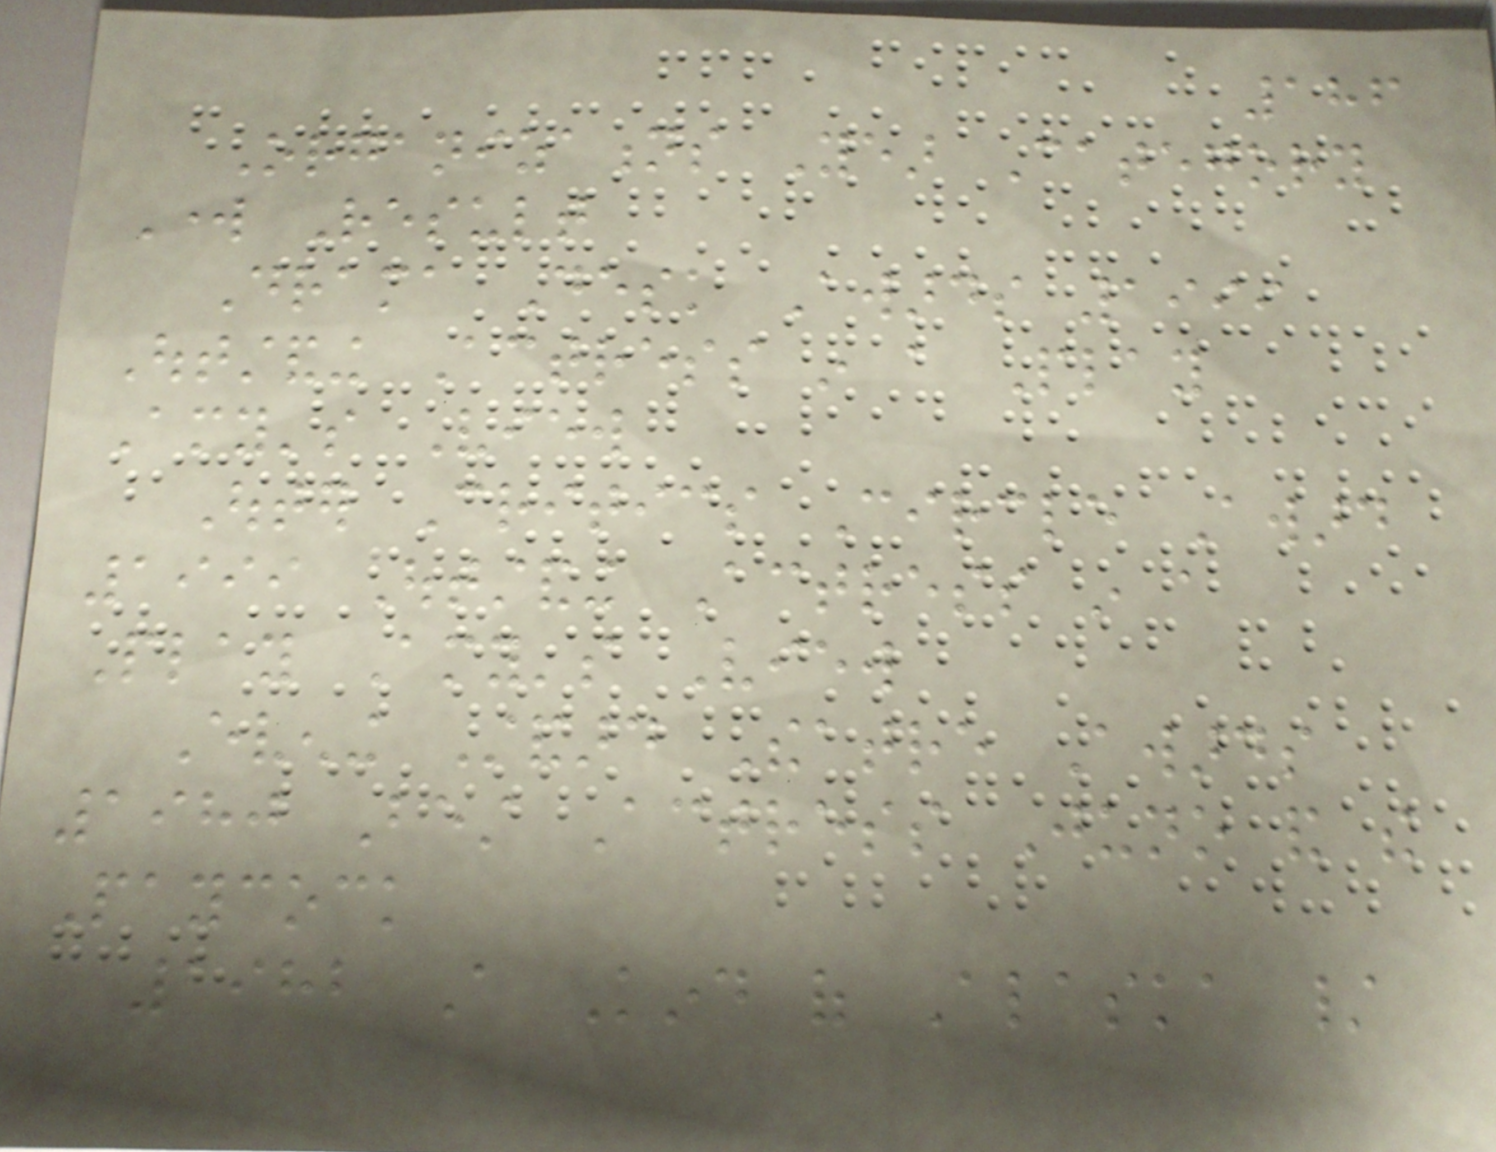186
Organizations Year Category
Work Result
Drama Desk Awards 1999
Outstanding Actress in a Play
Amy's View
Outer Critics Circle Award
1999 Outstanding Actress in a
Play Amy's View
Evening Standard Theatre Awards
1980 Best Actress Juno and the
Paycock
1982 A Kind of Alaska /
